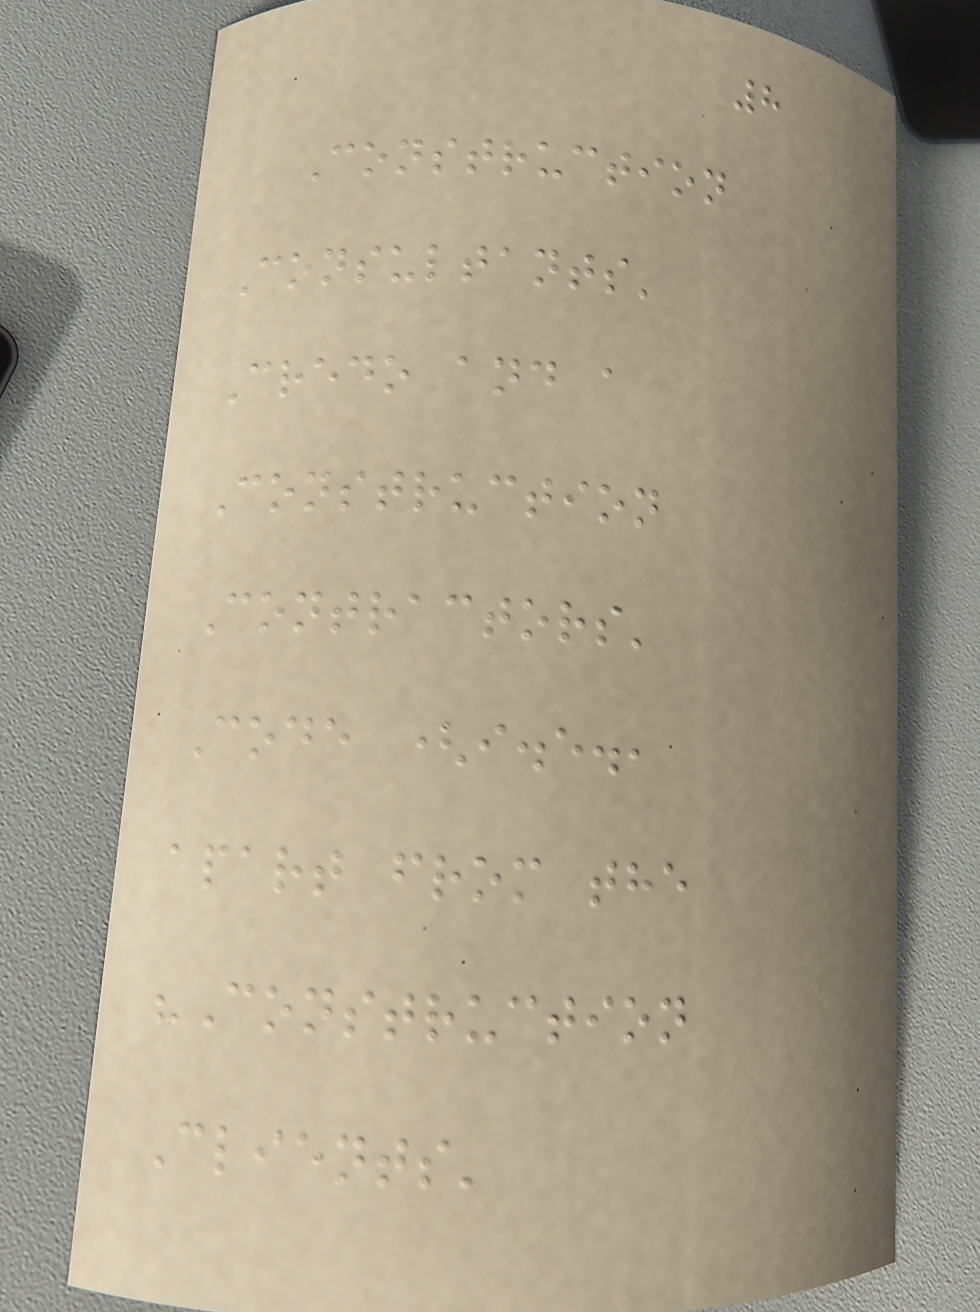8
Construction
Consultants'
Credo and a
Construction
Contractors'
Code (i.e.,
apart from the
"Construction
Clients'
